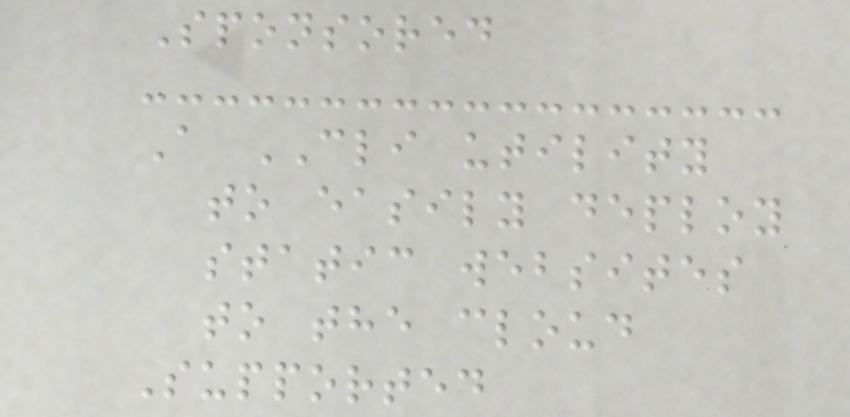Sponsored
A CLI utility
to easily deploy
static websites
to the cloud
Supported
